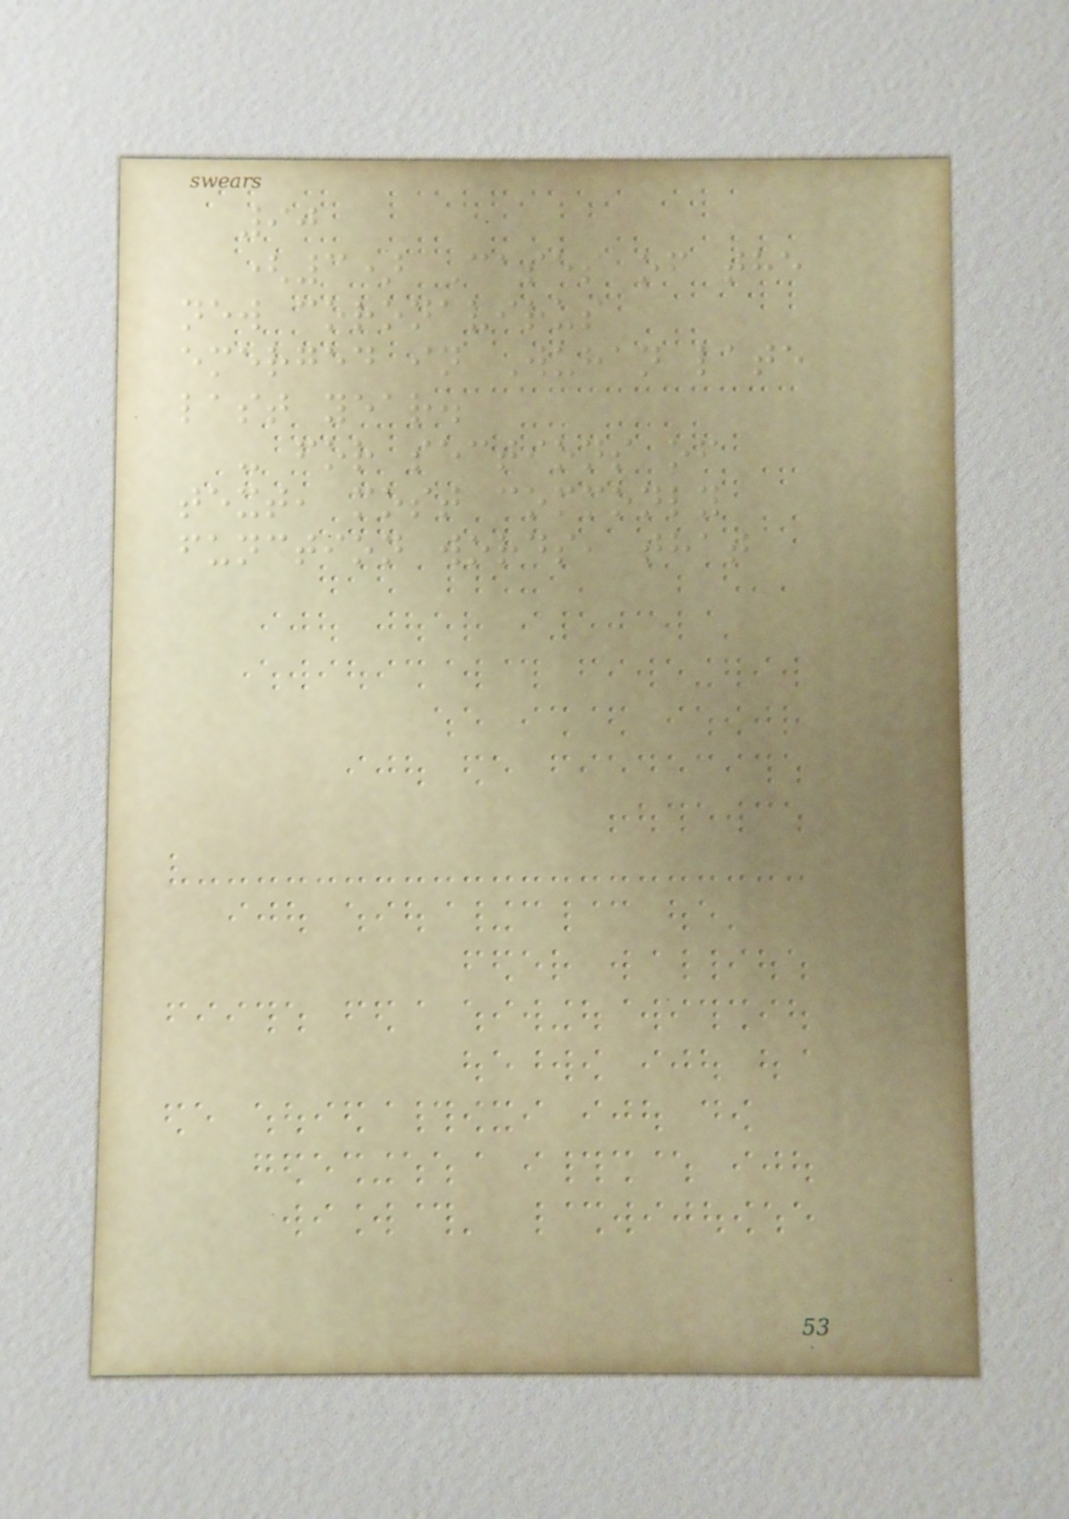90
(3) Cases of the
new coronavirus
emerged in Wuhan late
last year.
- for sections of
text, most commonly
function words, that
